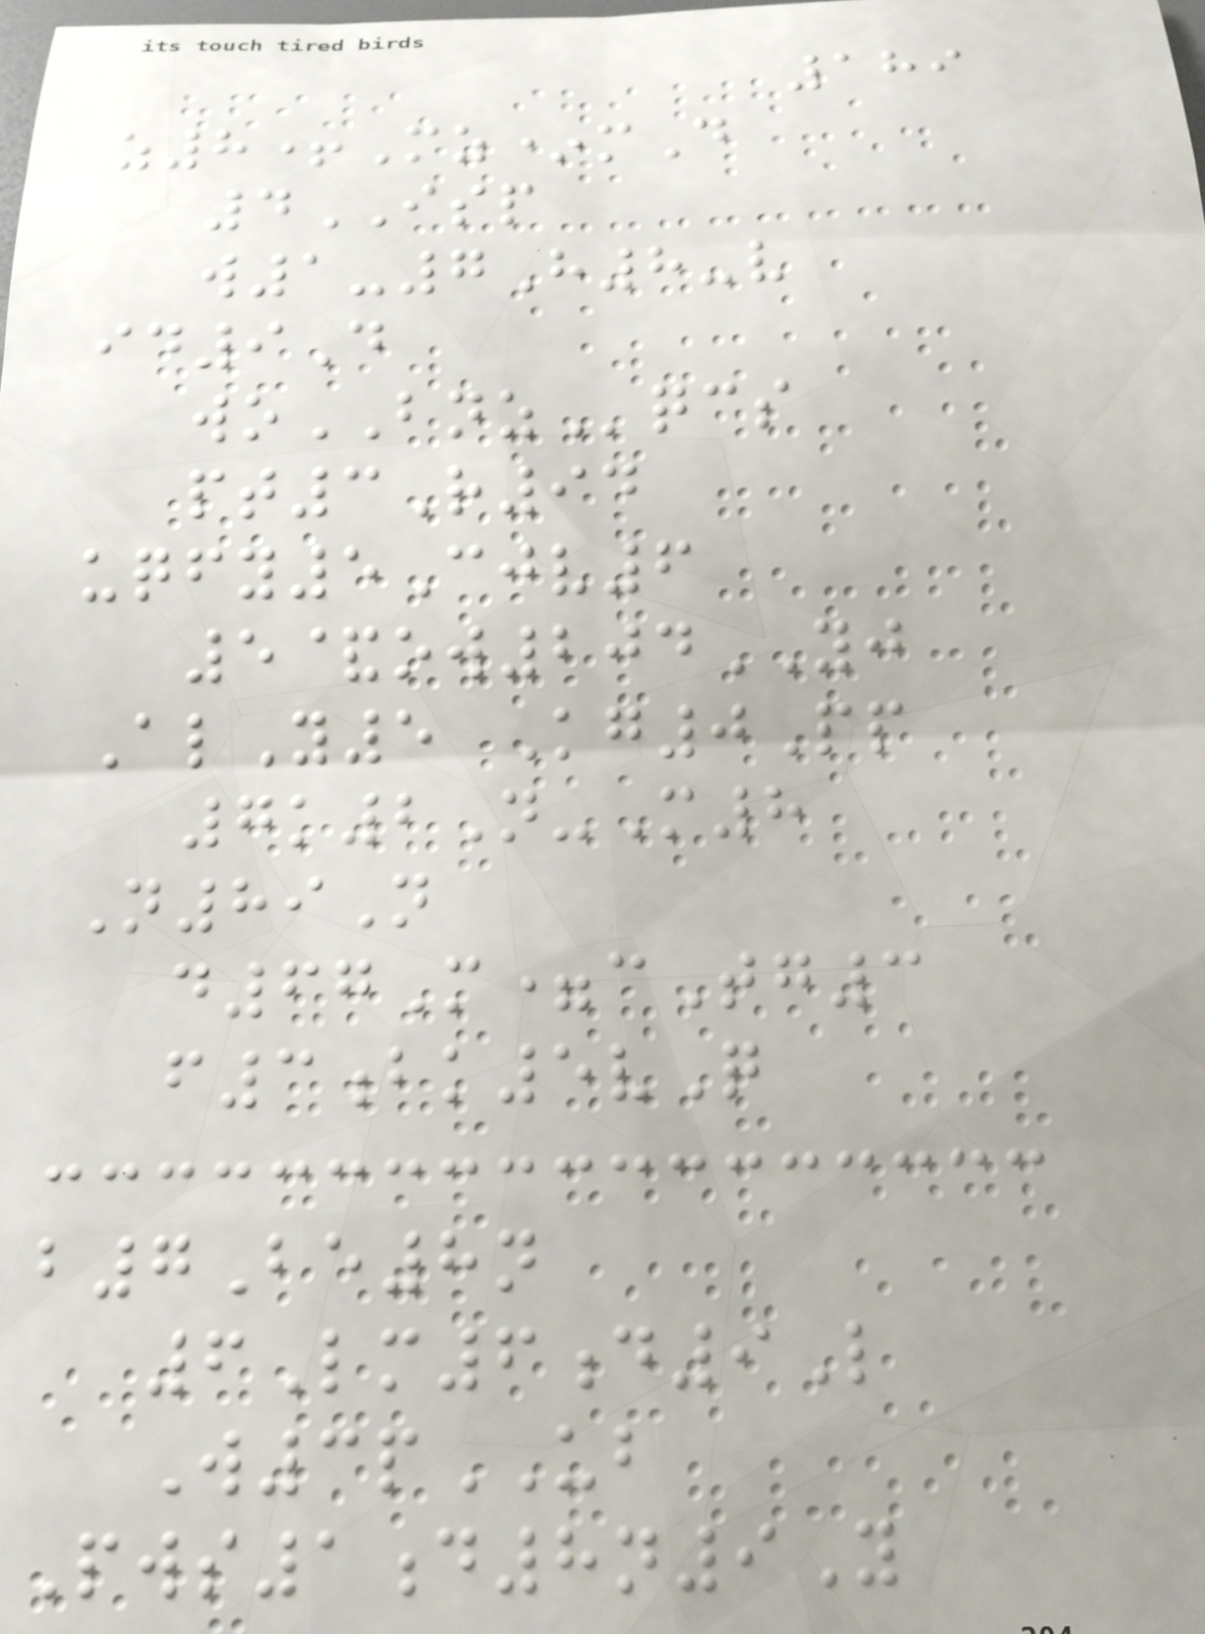189
z8+Mz*mD
4ISP
w1-7H8-v
id9D
woBNZqcs
pt3R94
uqfy5Cjv6
5&ow204YJ
AlY5 Kg0Pp
7k2N-M8
N89N
d67M=cTg3
f3bk5vQ
b7Be8n
6Lm6d9L
W3pUB
Pws1d8n9Y
